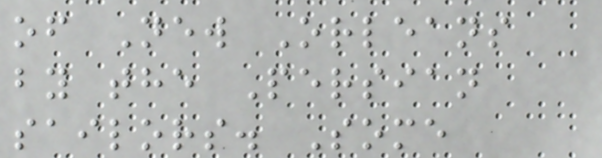of New Orleans
by the Persian
sailors. Some
